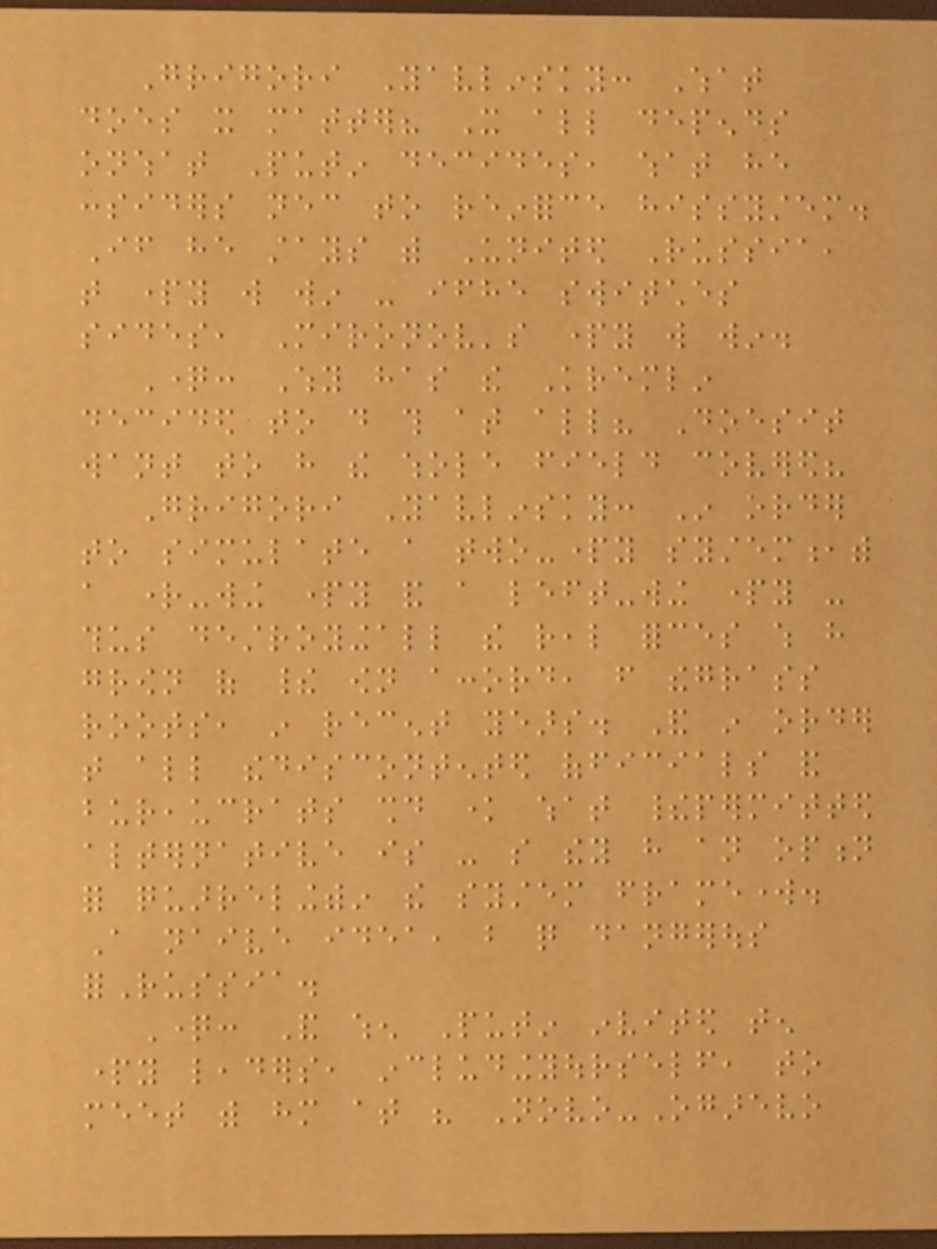Grigori Yavlinsky: What
does it matter? It all depends
onwhat Putin decides, what he
considers necessary to reinforce hissystem.
If he stays with United Russia,
that party will win - ifhe switches
sides, Mironov's party will win.
Question: Why has the Kremlin
decided to do this at all? Doesit
want to have the whole field covered?
Grigori Yavlinsky: In order
to simulate a two-party system,with
a right-wing party and a left-wing party -
thus destroyingall the real forces which have
grown of their own accord, from thegrass
roots, in recent years. And in order
that all thediscontented officials and
bureaucrats should know what theirpermitted
alternative is - so they have an option
for quarrelingwithin the system framework.
A naive idea, but quite dangerous
forRussia.
Question: And when Putin invited ten
party leaders, includingyourself, to
meet with him at his Novo-Ogarevo
